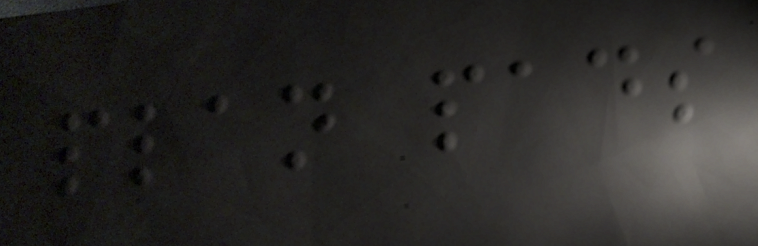plan pads
